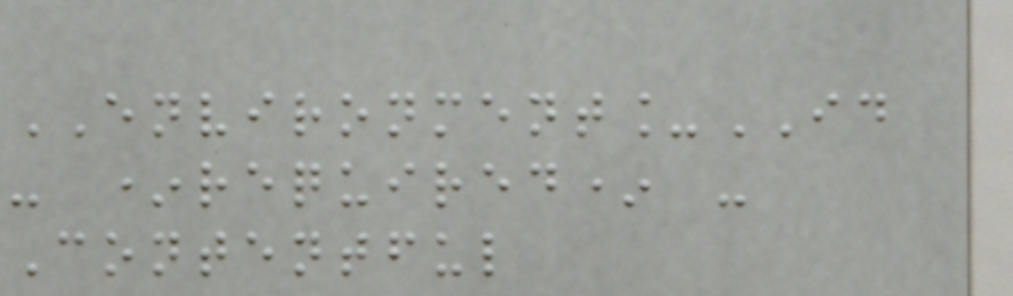ENVIRONMENT_ID
- *required* -
Contentful
